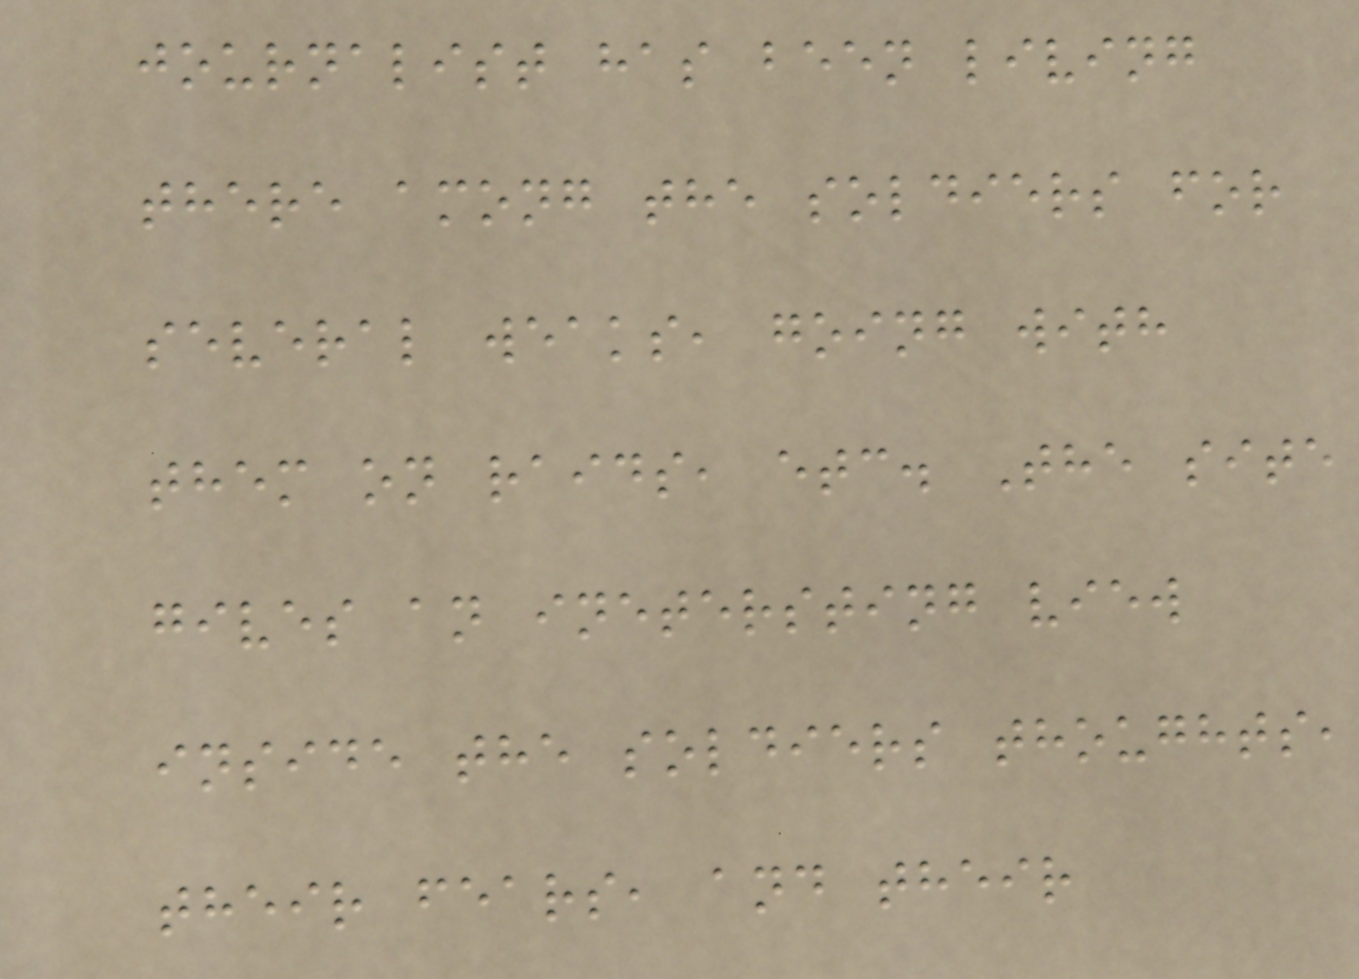journalist has been living
there among the soldiers for
several weaks, going with
them on raids, etc. The site
gives an inetersting view
inside the soldiers thoughts,
their fears, and their
